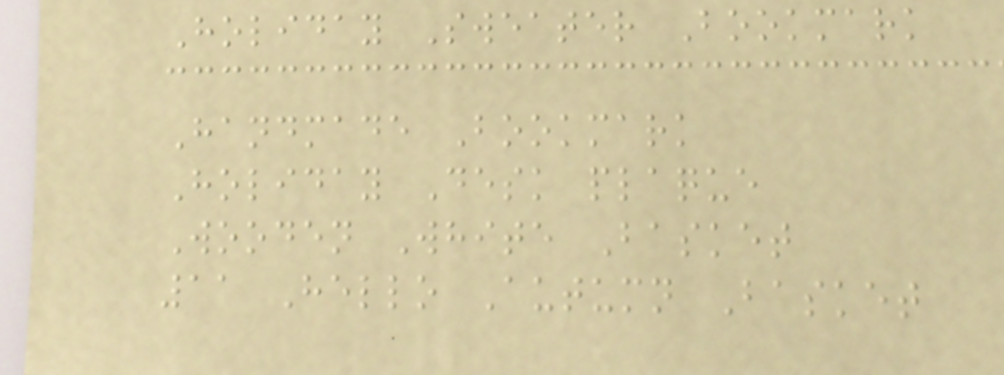Holiday Sweater Bookmark
Handmade Bookmark
Holiday Desk plaque
Wooden White Basket
11 Hello Autumn Basket
